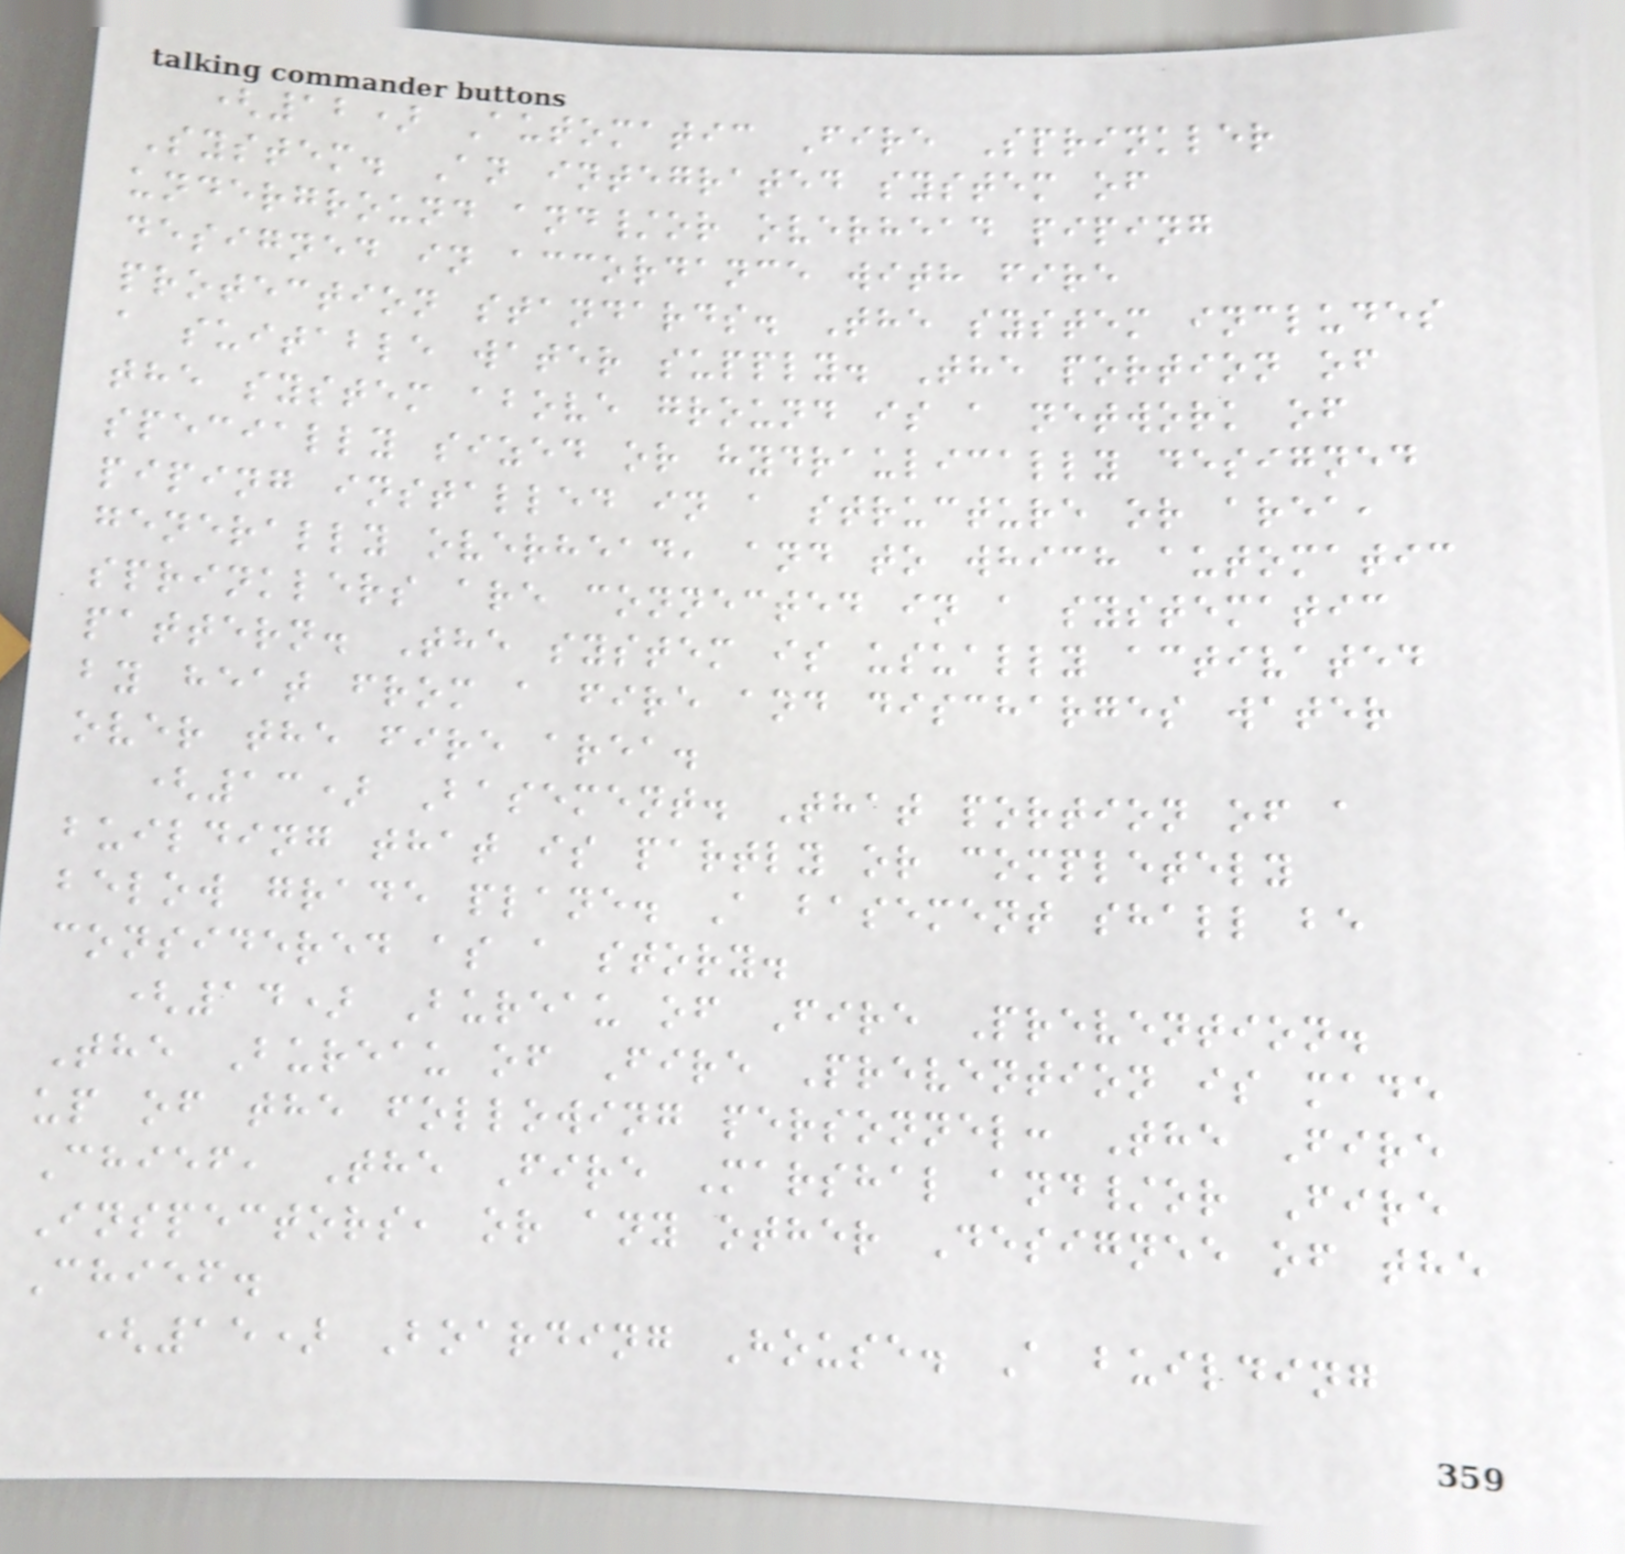(12) Automatic Fire Sprinkler
System. An integrated system of
underground and/or overhead piping
designed in accordance with fire
protection standards. The system includes
a suitable water supply. The portion of
the system above ground is a network of
specially sized or hydraulically designed
piping installed in a structure or area,
generally overhead, and to which automatic
sprinklers are connected in a systematic
pattern. The system is usually activated
by heat from a fire and discharges water
over the fire area.
(13) Basement. That portion of a
building that is partly or completely
below grade plane. A basement shall be
considered as a story.
(14) Bureau of Fire Prevention.
The Bureau of Fire Prevention is made
up of the following personnel: The Fire
Chief, The Fire Marshal and/or Fire
Inspectors, or any other Designee of the
Chief.
(15) Boarding House. A building
